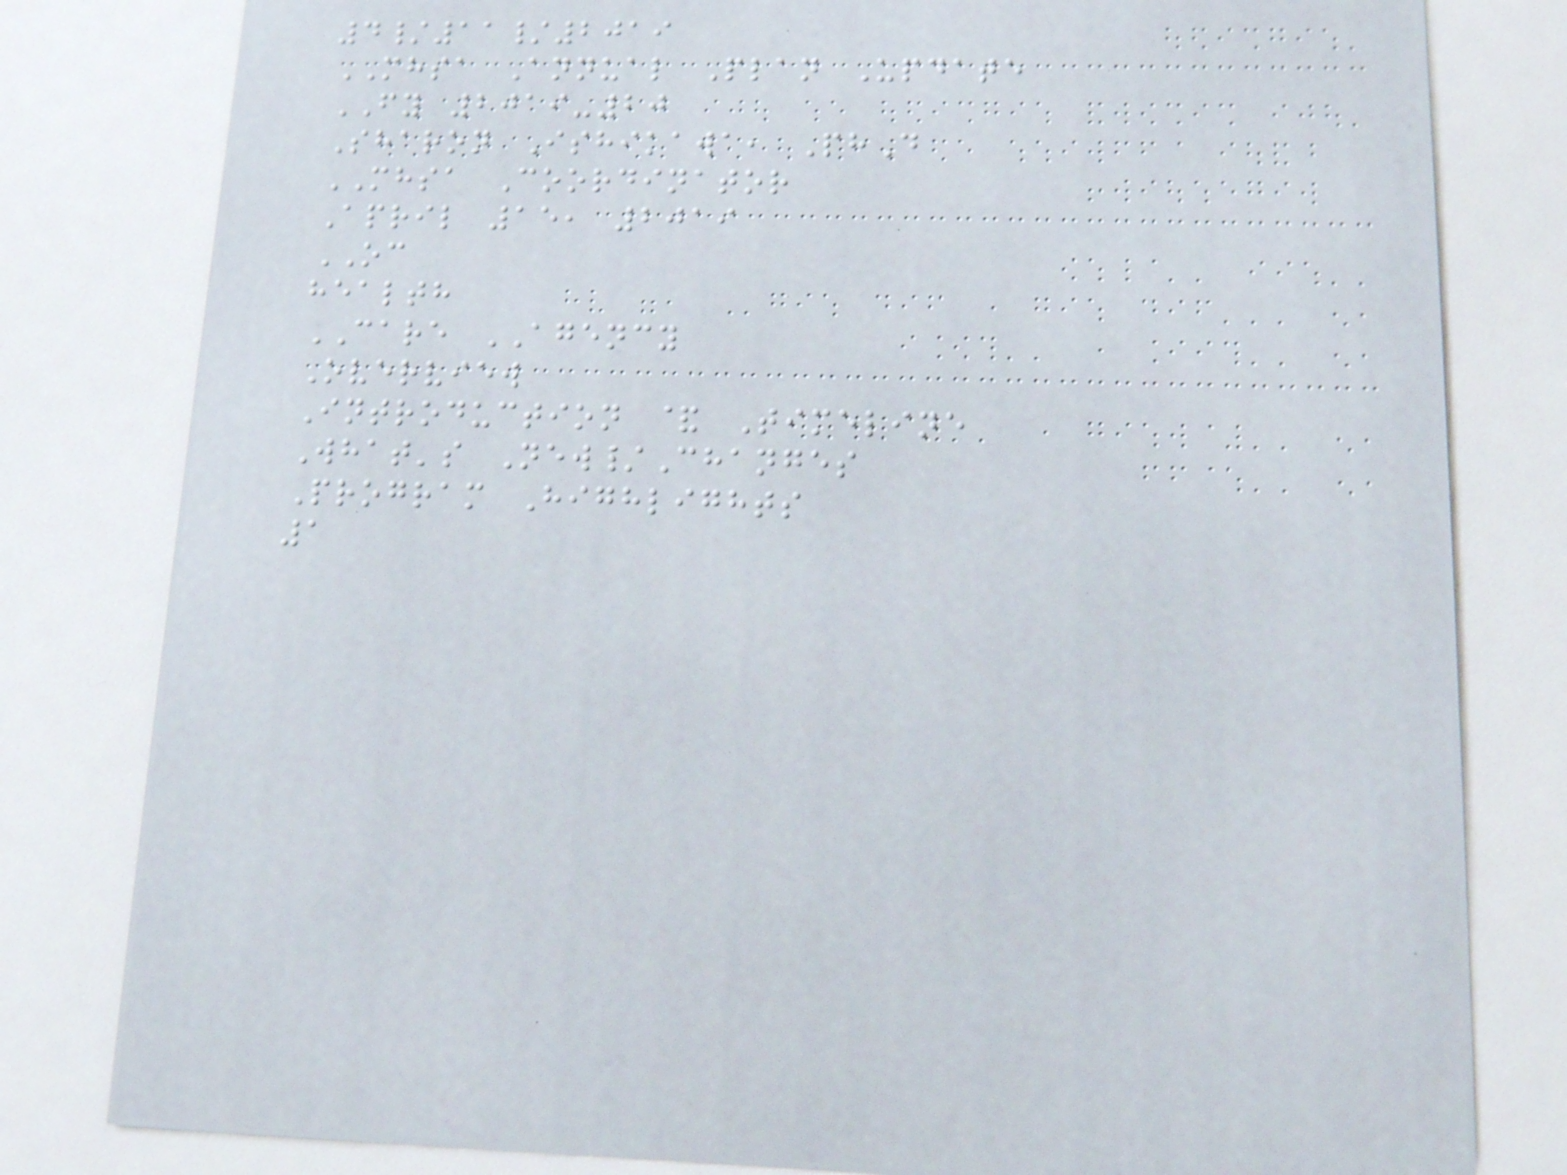4/11/2019
MHSA Annual Plan Update
FY 2019-20
Sharon Ishikawa, PhD
MHSA Coordinator
April 15, 2019
OC
health
CARE AGENCY
Overview
Introduction & Timeline
What's New/Changes
Program Highlights
1
